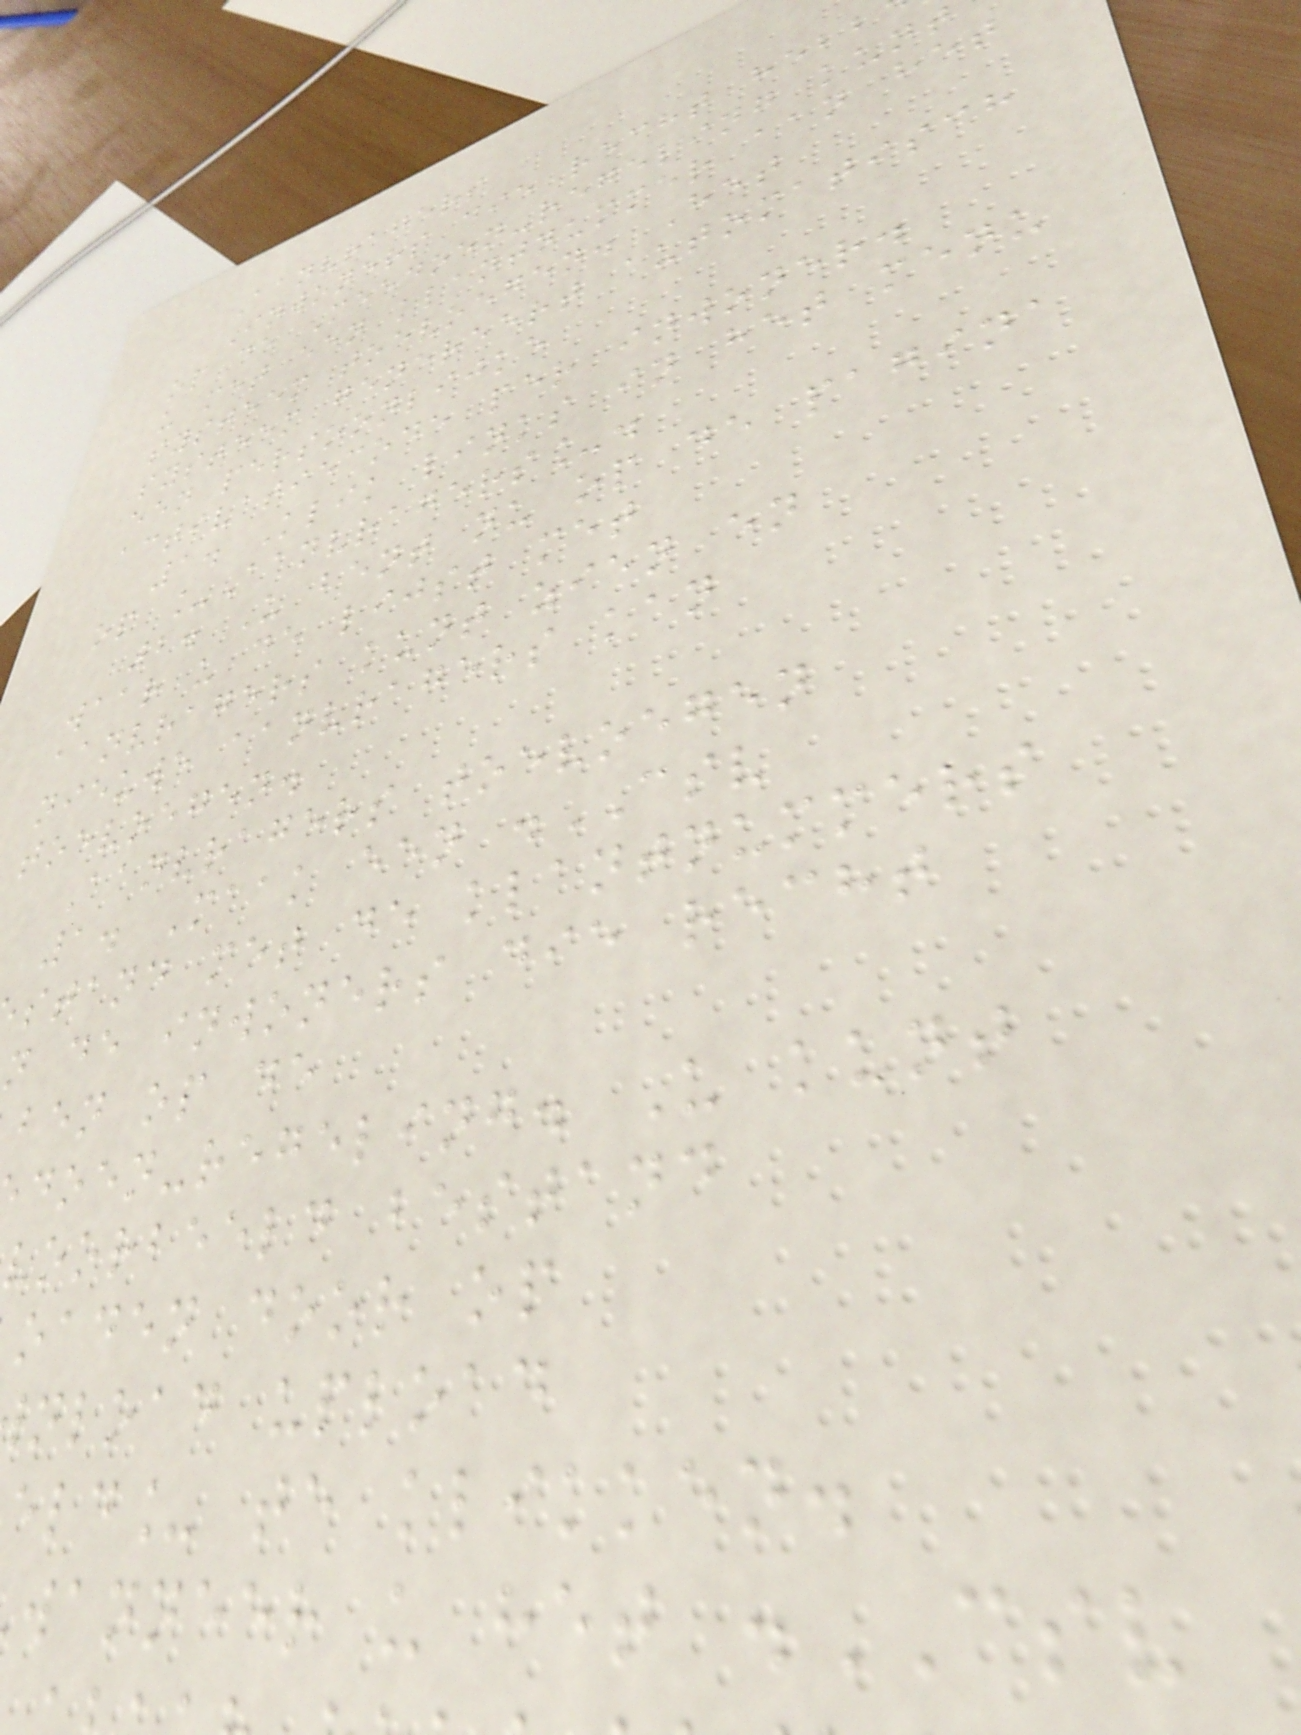Aanvragers
Inwoners die recht hebb
op de Meedoen-regeling kunt
u met een klantnummer aan het
systeem toevoegen. Het
systeem genereert automatisch
een persoonlijke
activatiecode per inwoner.
1. Klik links in het menu
op _Aanvragers_.
2. U bent nu op de pagina
waar u de lijst met
aanvragers kunt zien en
nieuwe aanvragers kan
toevoegen.
Aanvragers toevoegen
1. Maak een .CSV
stand met de klantnummers
n de inwoners die recht
ben op de
doen-regeling. U kunt
voorbeeld bestand
oaden door op
nload upload
eld_ te klikken.
wanneer u het .CSV
